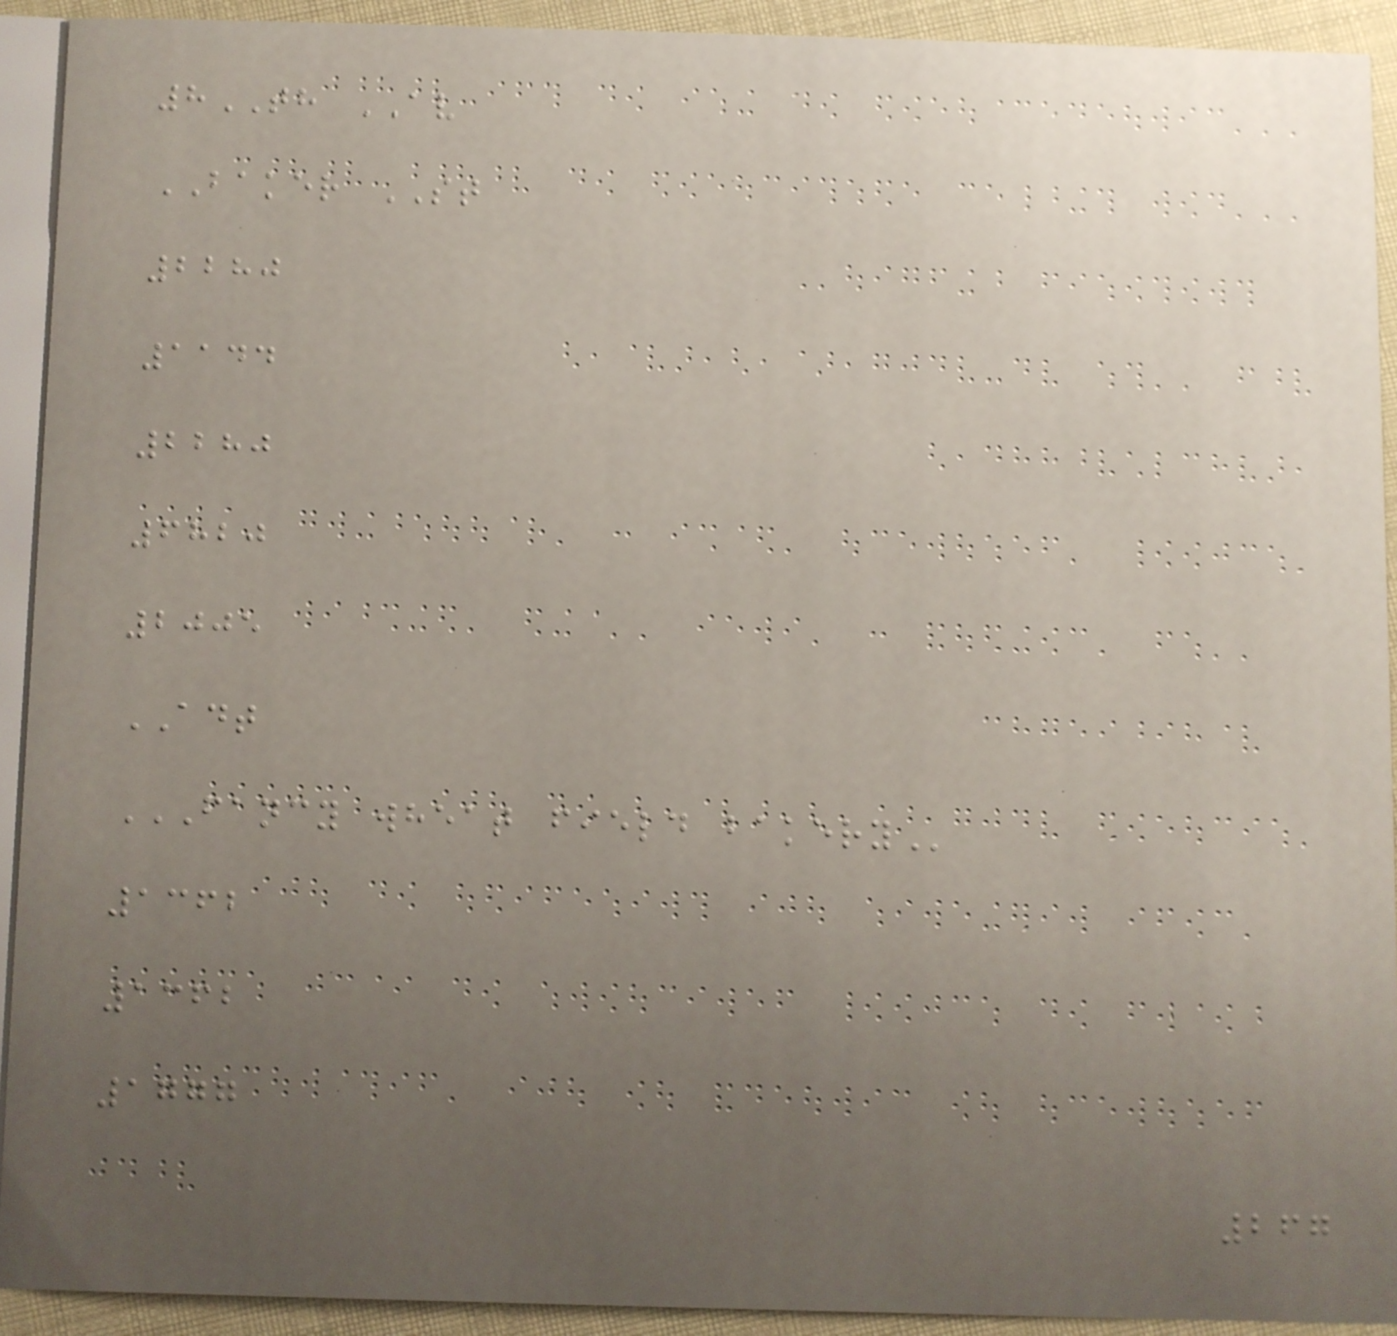8TH AV
BAKER ST
2280
1144
2280
6820
2005
ADT
FANCY WHEAT FIELD BAKERY
1362
1362
1777
267
